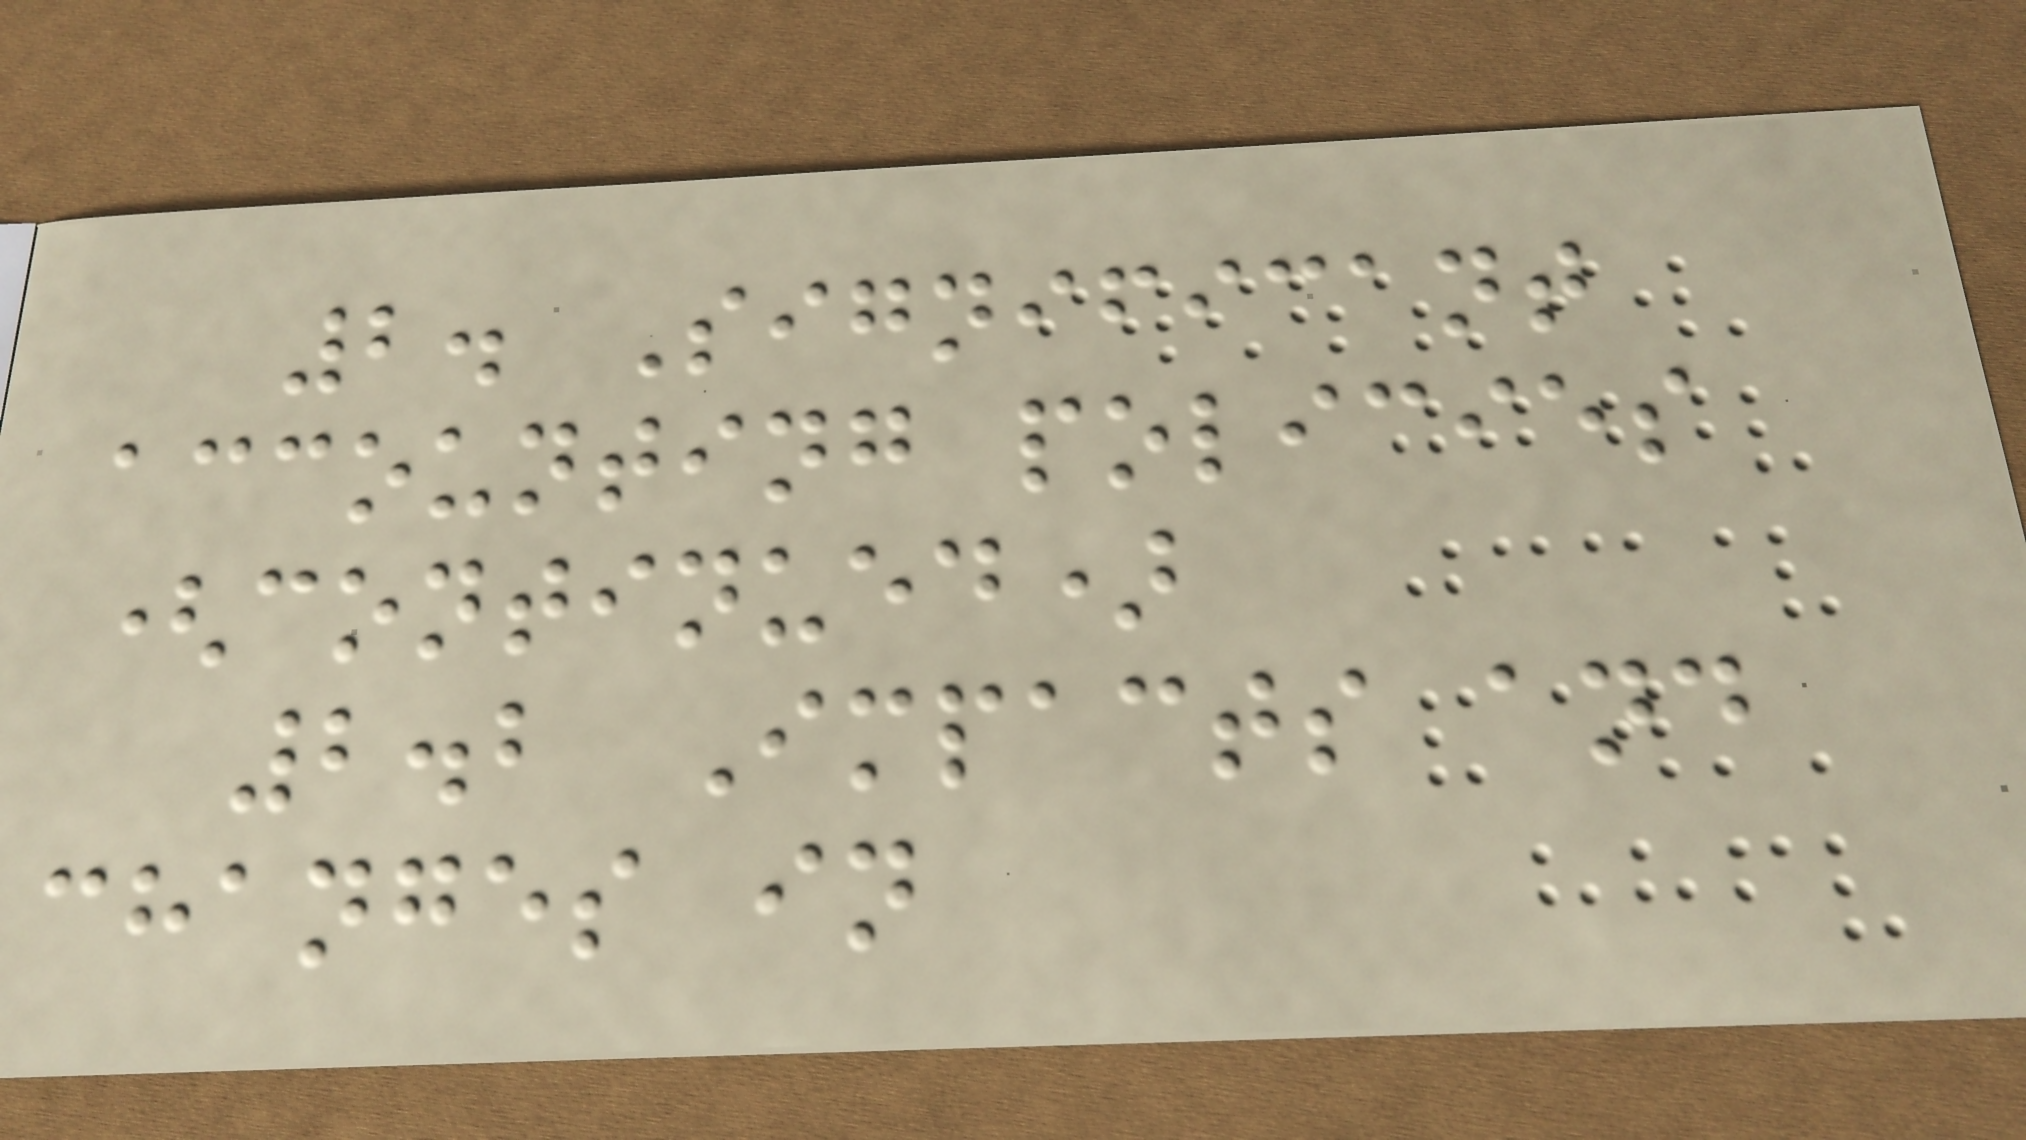2. Significant
accounting policies
(continued)
2.2 Impacts and
changes in
